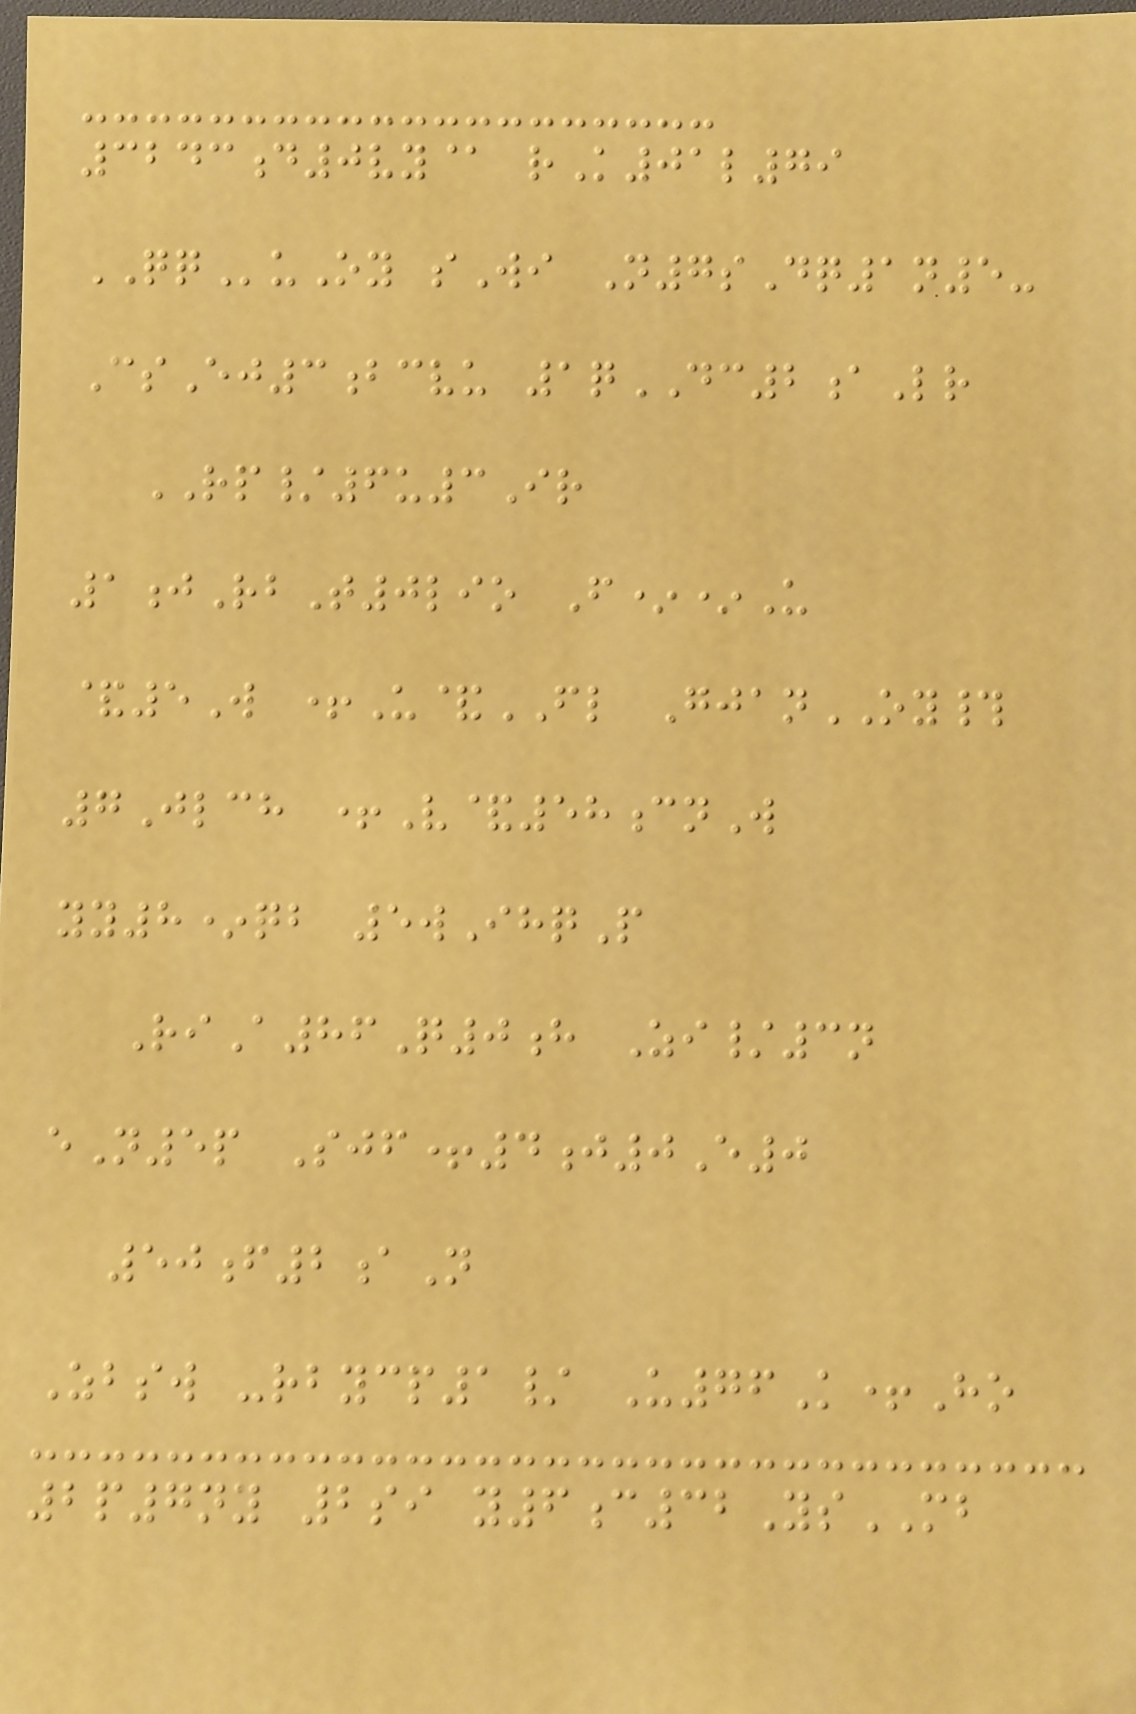3243d0vy@ rK01l79
QQuOy sWi N7sDq1n5-
CsEj3bcvu 1qDC2aLr
RP/6u3Ir
1jRbT0lio F**U
&5W +U&FL GjanOY#
7Jlch +V&58cnW
yy8*qb 5wIhqP
RiA86Q0h Zi/3n
eN5p Sjf+4j0E0
50f2aN
Zbsw -rbycp1/ U76K+Ho
2p7ny 2si y6c32YsMB
